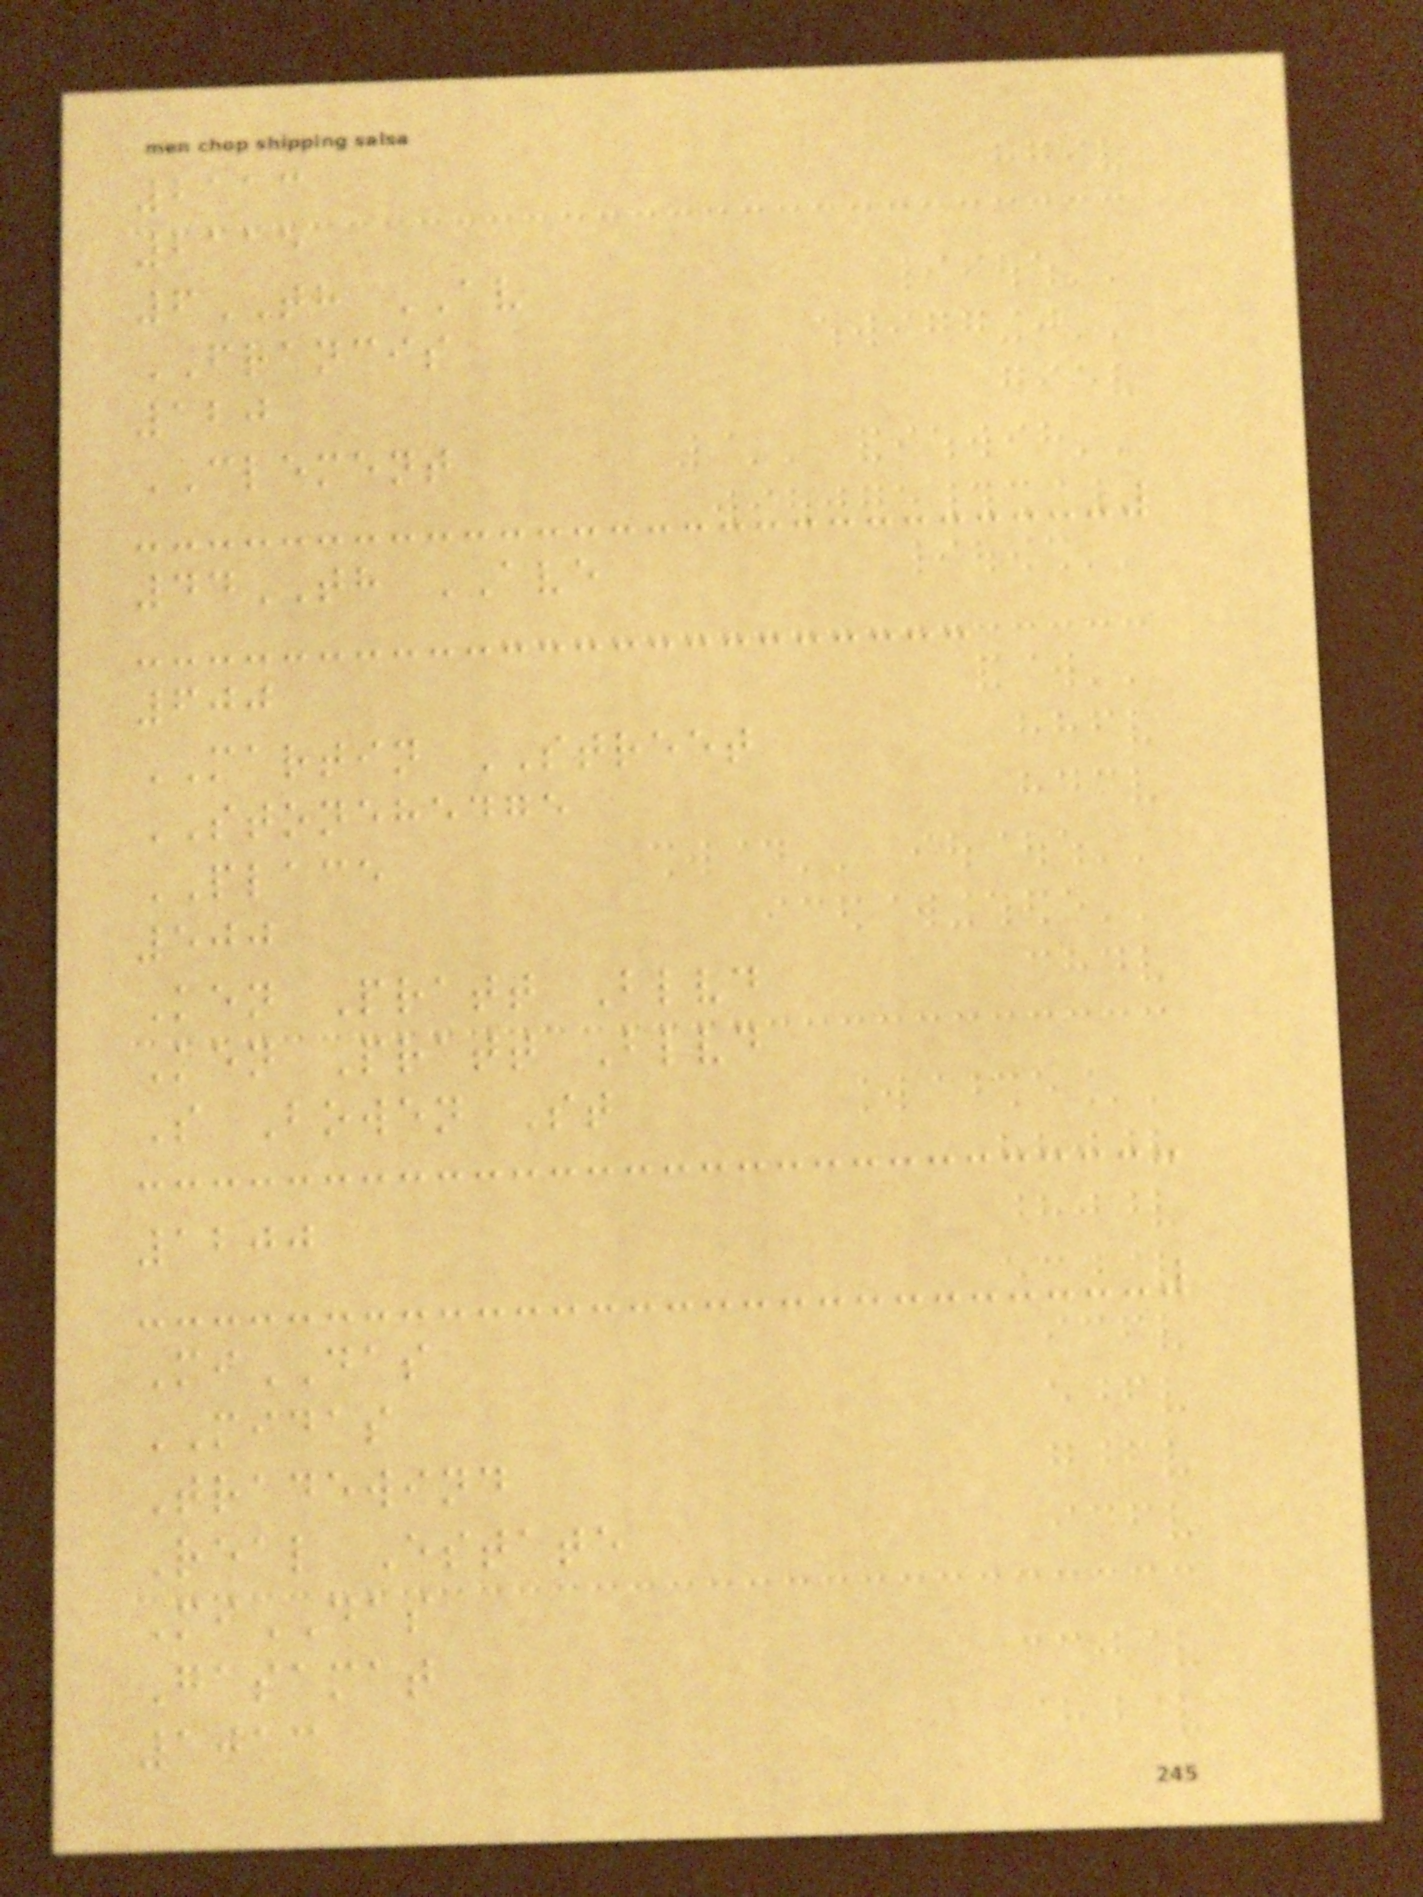2113
2115
6TH AV
FRANCIS
120
CLEMENT
44TH AVE
600
MARTIN STREET
STONEHEDGE
PLACE
500
Ken Pratt Blvd
Ken Pratt Blvd
S Bowen St
1200
MiDAS
MIDAS
Tradewind
Real Estate
MiDAS
Gasamat
1013
